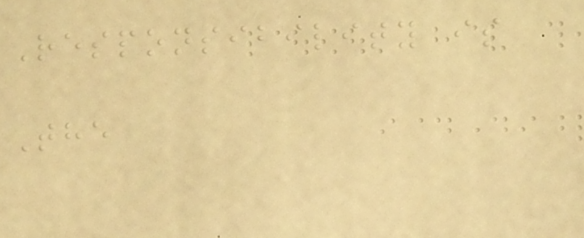Responsibility is
The
